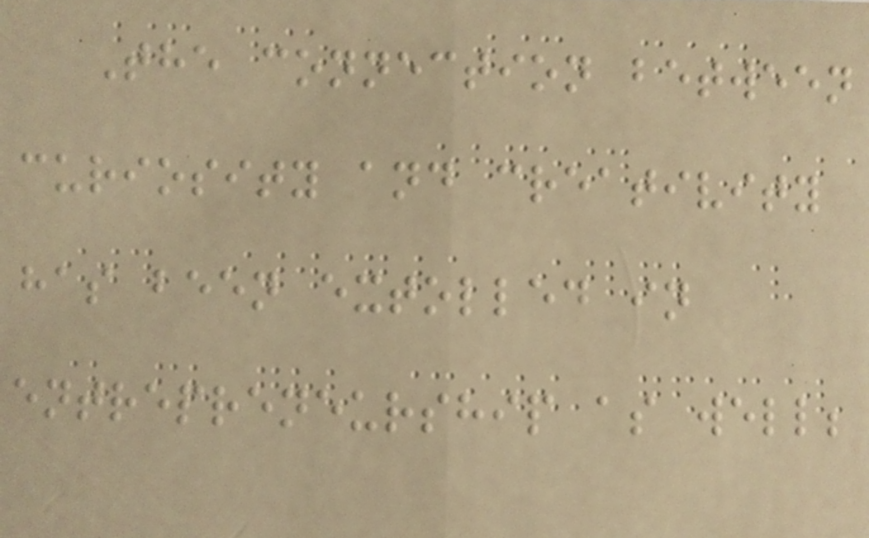The connection between
curiosity and creativity
has been extolled in
entrepreneurship as well;
